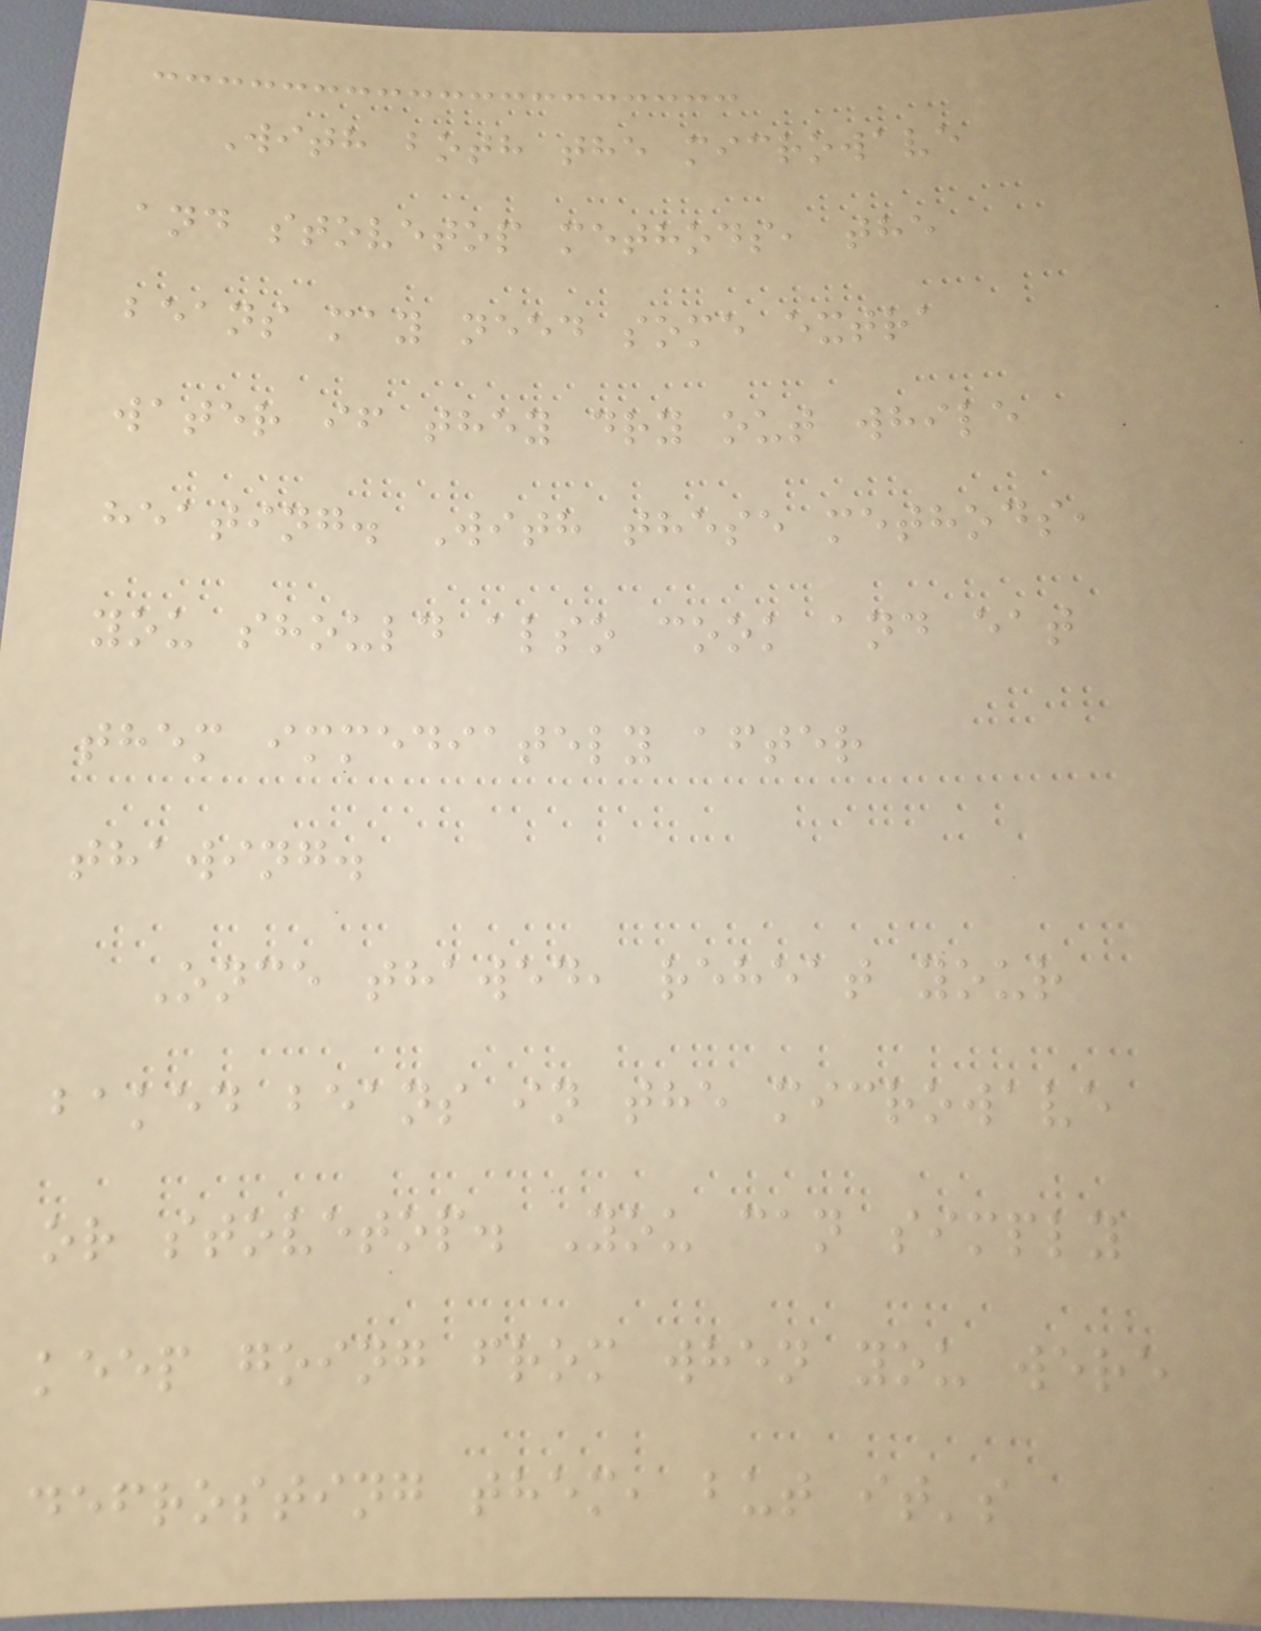With both the microwave
and stovetop methods, the
beans may need some extra
water if they dry out while
heating. With these methods,
you should also cook and eat
them immediately after
thawing.
Once thawed, reheat your
baked beans in the microwave
or stovetop. You can simply
keep going from when you were
defrosting them, but it's
